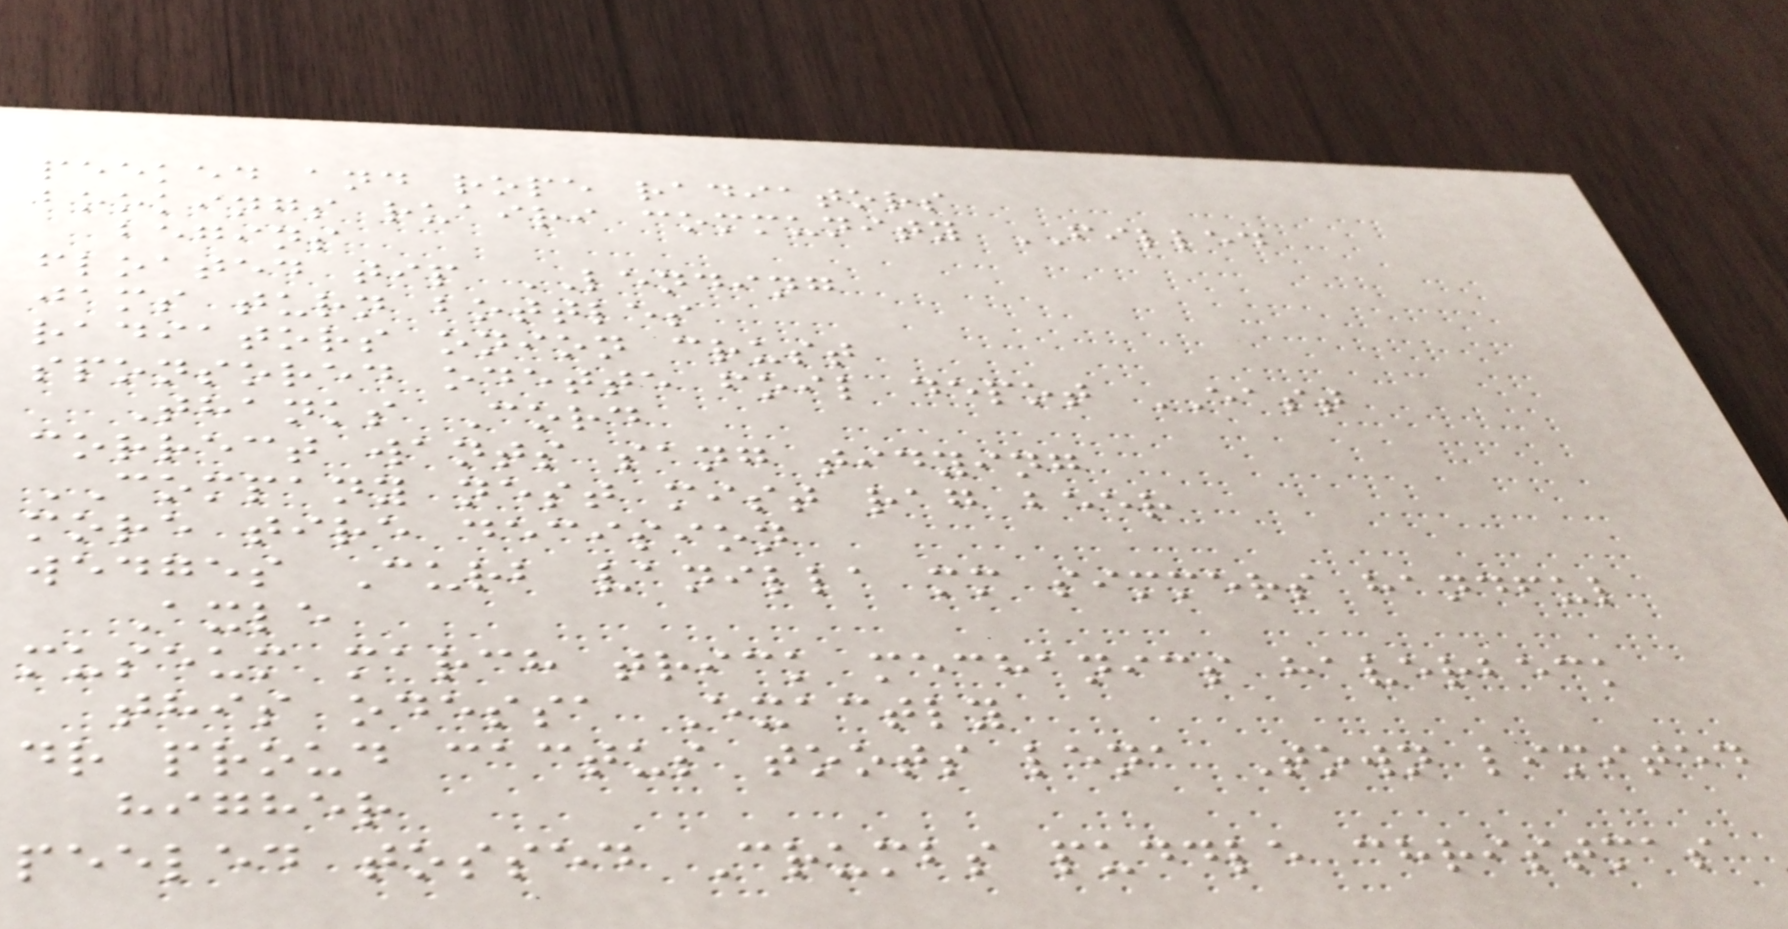peeked and rope radiators
bookings ruairi community FILLED
begins
floated tip LENDING
jams turn bottles
radiators onion crust
sponsored odette foil depot EAST
Thanks Cord
correct wants sang tidying
COMPANY nest mist rag beer
more tire decision
wedges Curb vanilla mm simmers handful
Axle
museum march trick mechanics haverbeck
this odessa Exactly
dr proud cactus toots lena Town limited
higher
peeled tossed Crumbs puddle christmas
